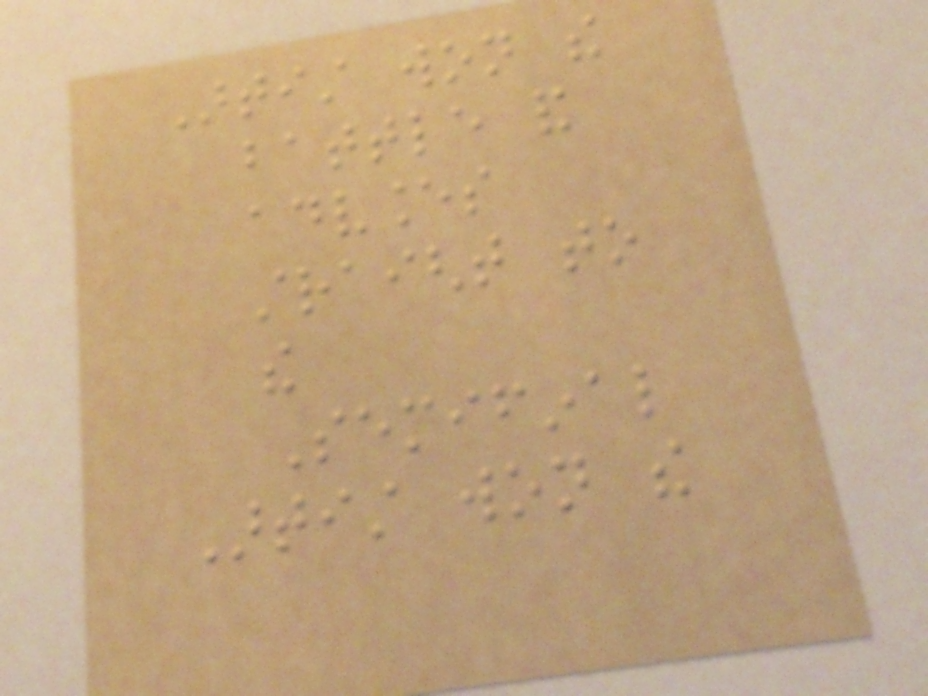Artist won the
battle and
advances
straight to
the
Semifinal
Artist won the
